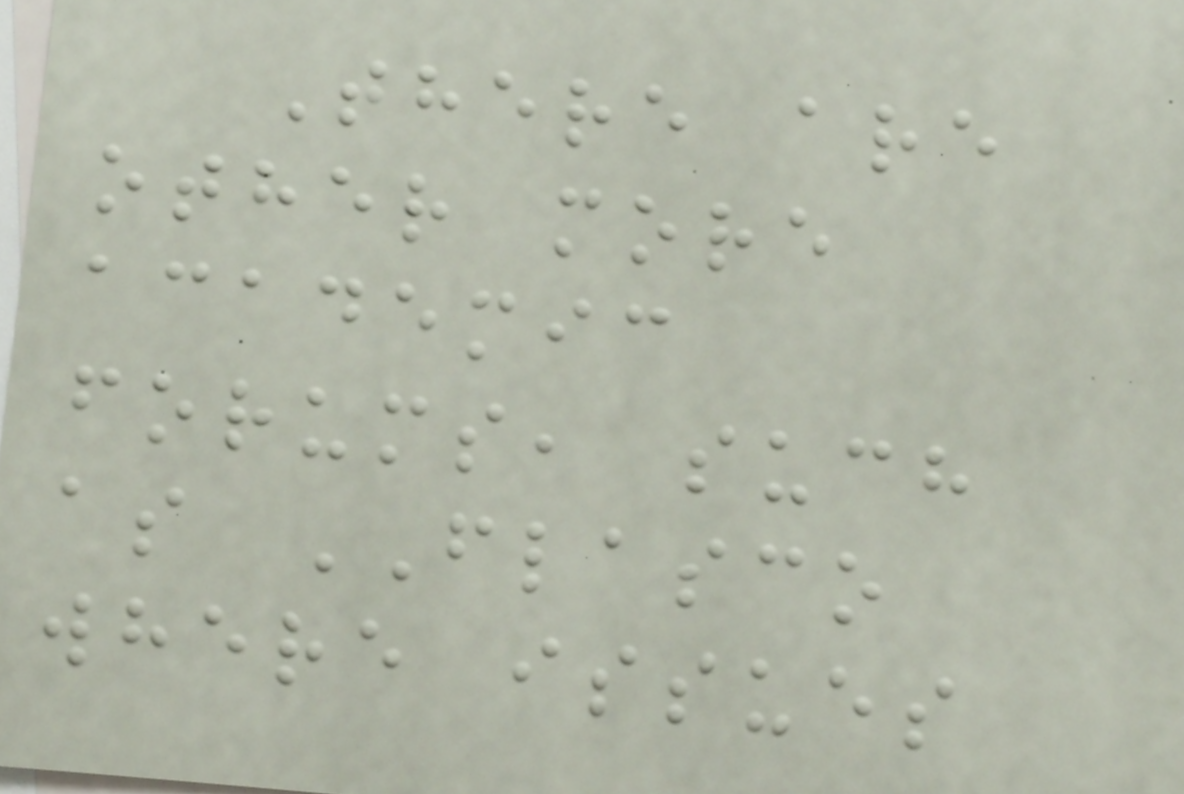There are
other more
academic
forums, such
as FLASCO
where issues
